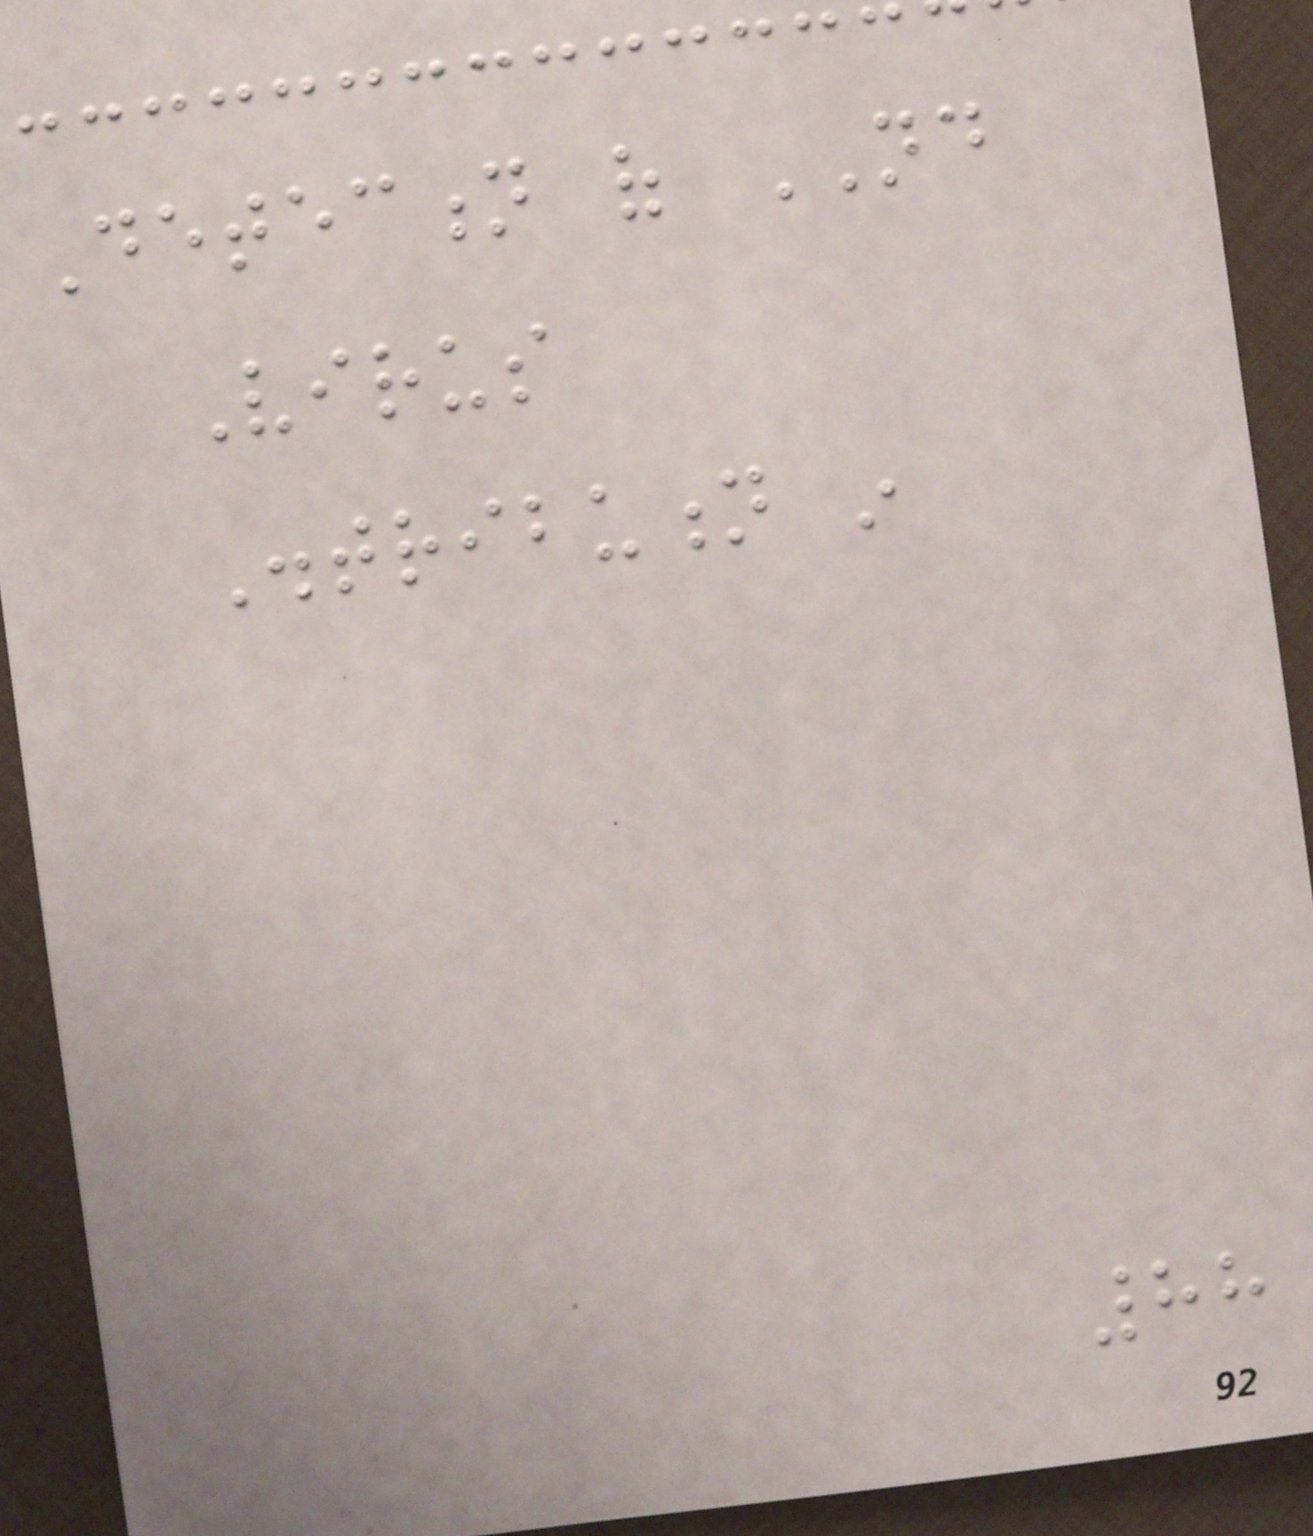Detection of ND
Virus
Distribution in
88
